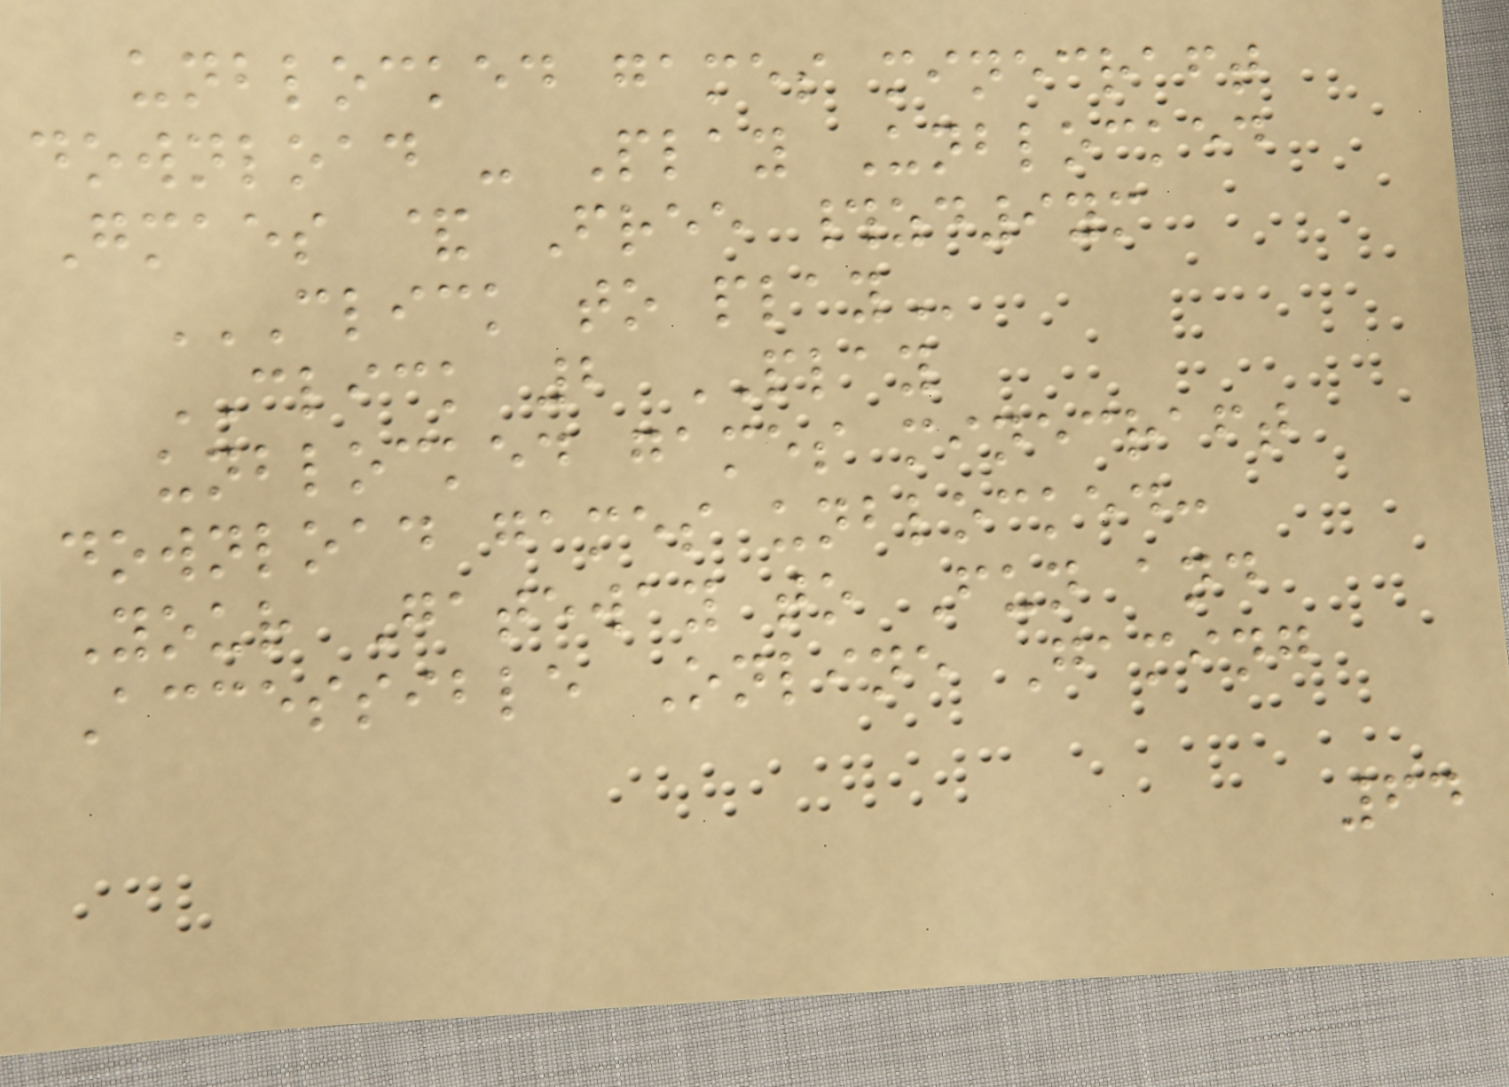unblocked games minecraft
download - Play Unblocked
Gmaes & Free #zd9ym
CLICK TO PLAY
CLICK 2 PLAY
unblocked games minecraft
download games unblocked:
Your Gateway to Fun and
Accessible Online Gaming
64
